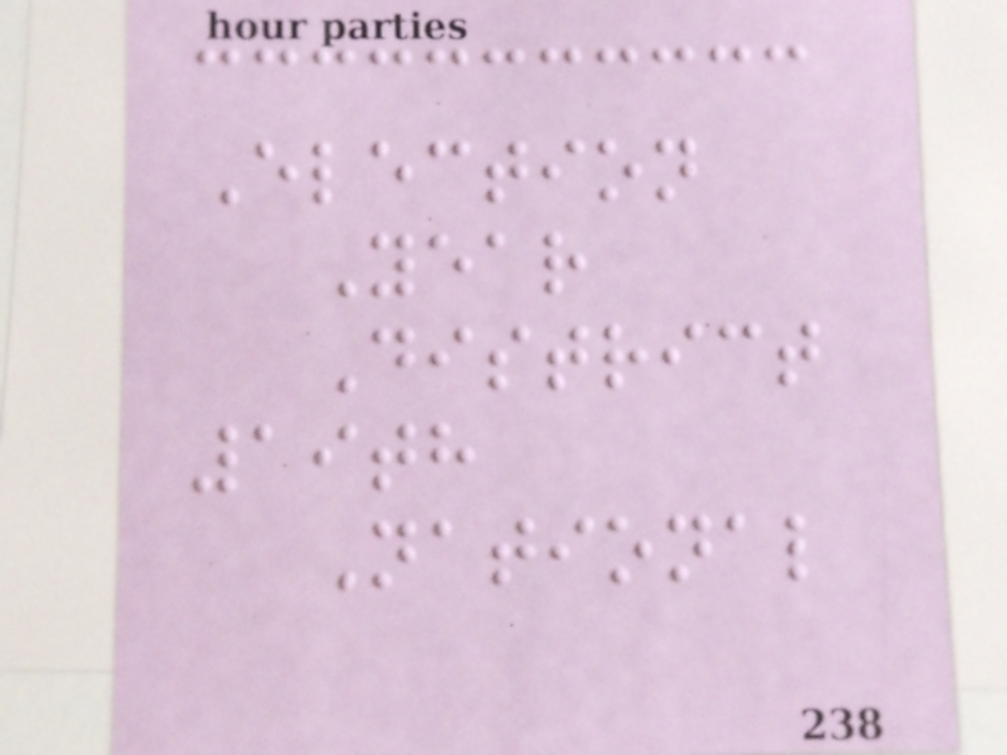Election
Year
District
19th
National
